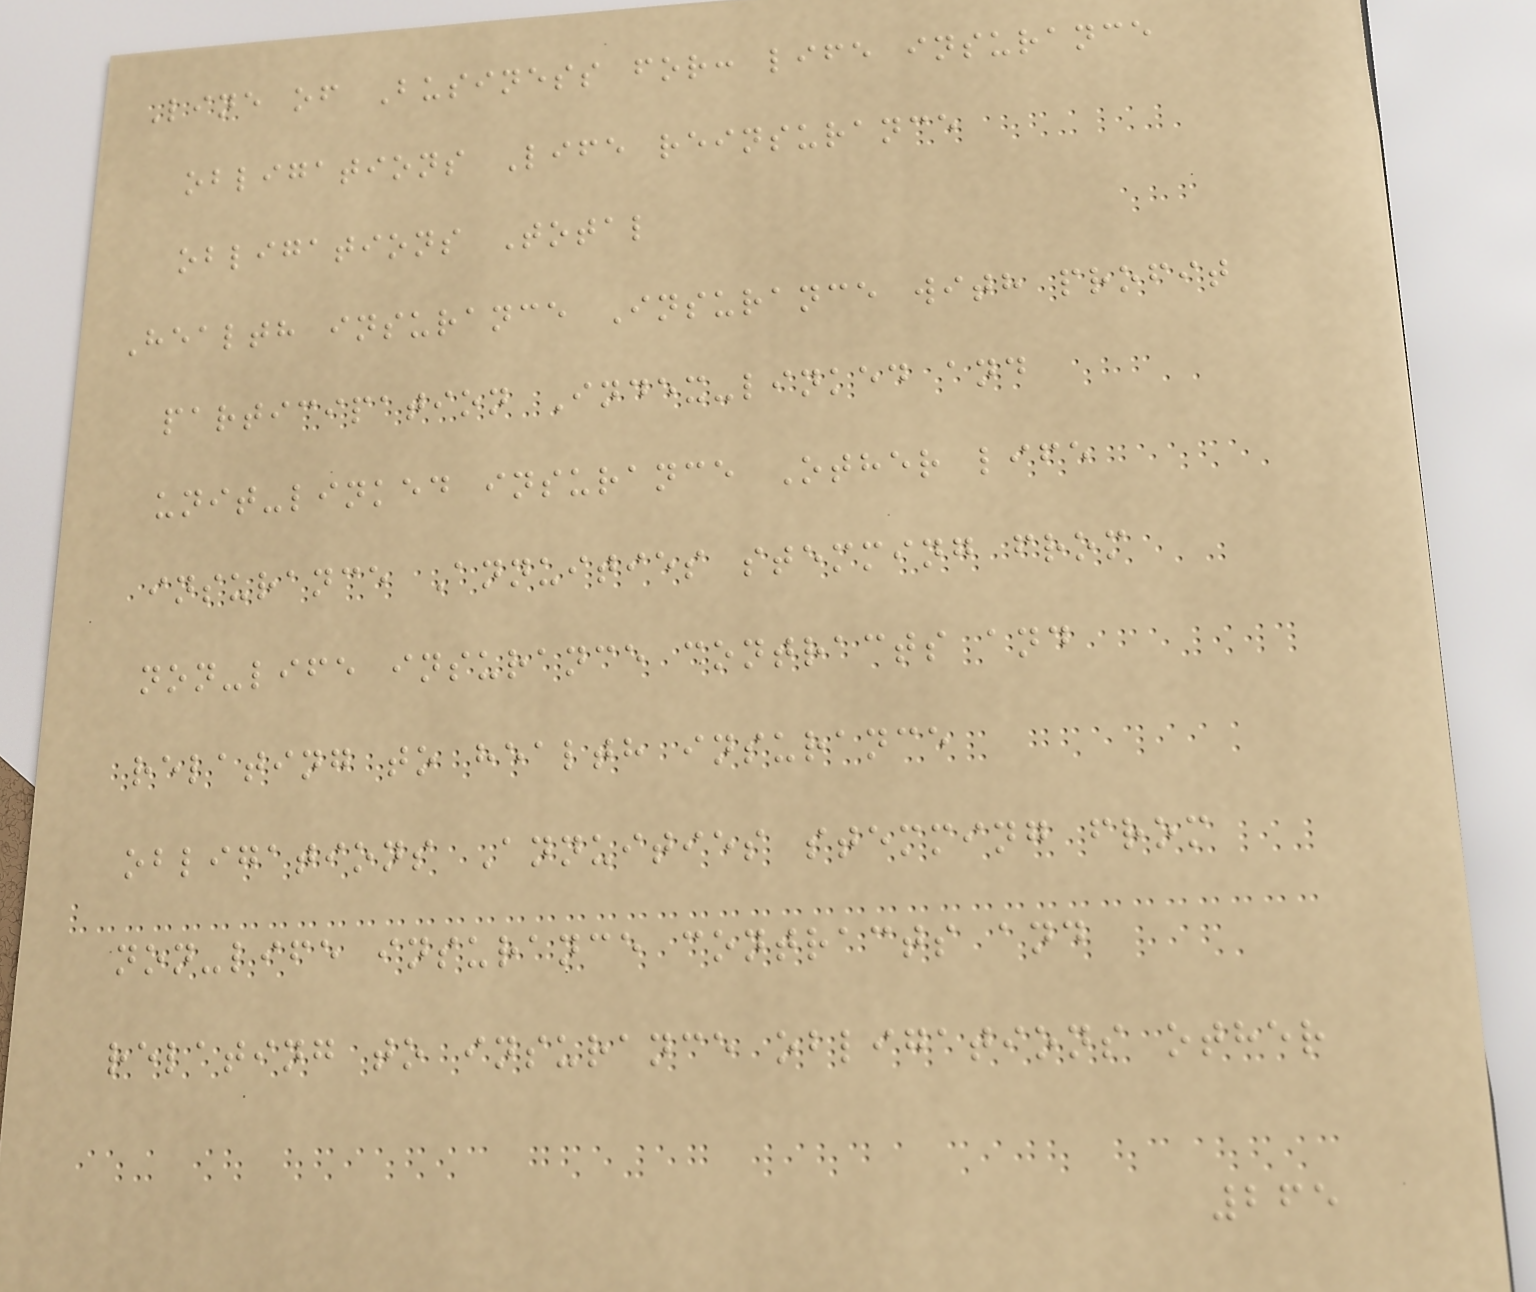Line of Business for: life insurance
obligations Life reinsurance
obligations Total
Health insurance Insurance with profit
participation Index-linked and
unit-linked insurance Other life
insurance Annuities stemming from
non-life insurance contracts and
relating to health insurance
obligations Annuities stemming from
non-life insurance contracts and
relating to insurance obligations other
265
